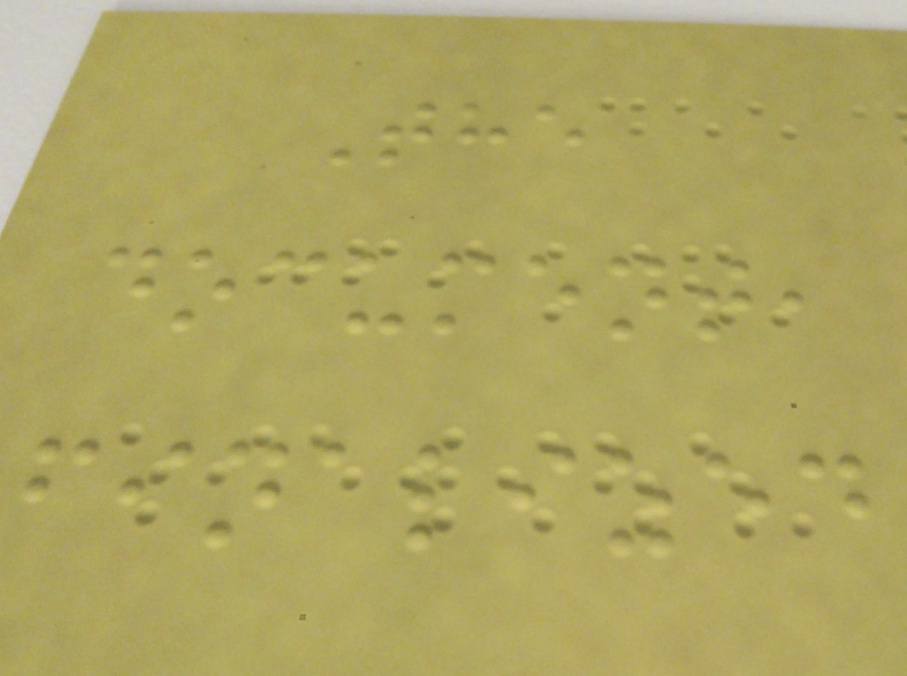The
document,
finalized
